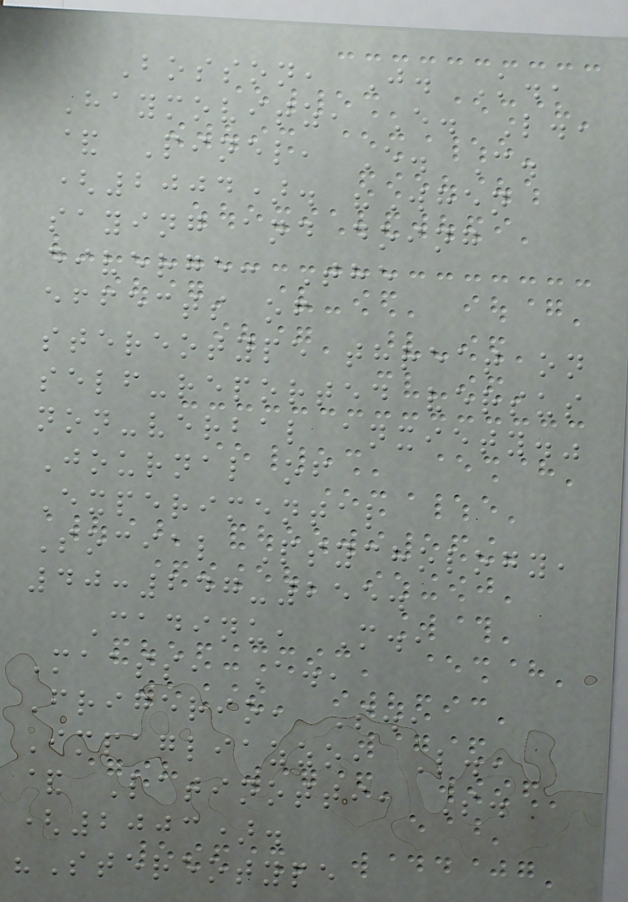Bosson, J. K.,
Haymovitz, E. L.,
& Pinel, E. C.
(2004). "When
saying and doing
diverge: The
effects of
stereotype threat on
self-reported versus
non-verbal anxiety."
Journal of
Experimental
Social Psychology,
40:247-255.
Cadinu, M.,
Maass, A.,
Frigerio, S.,
Impagliazzo, L.,
& Latinotti, S.
(2003).
"Stereotype
